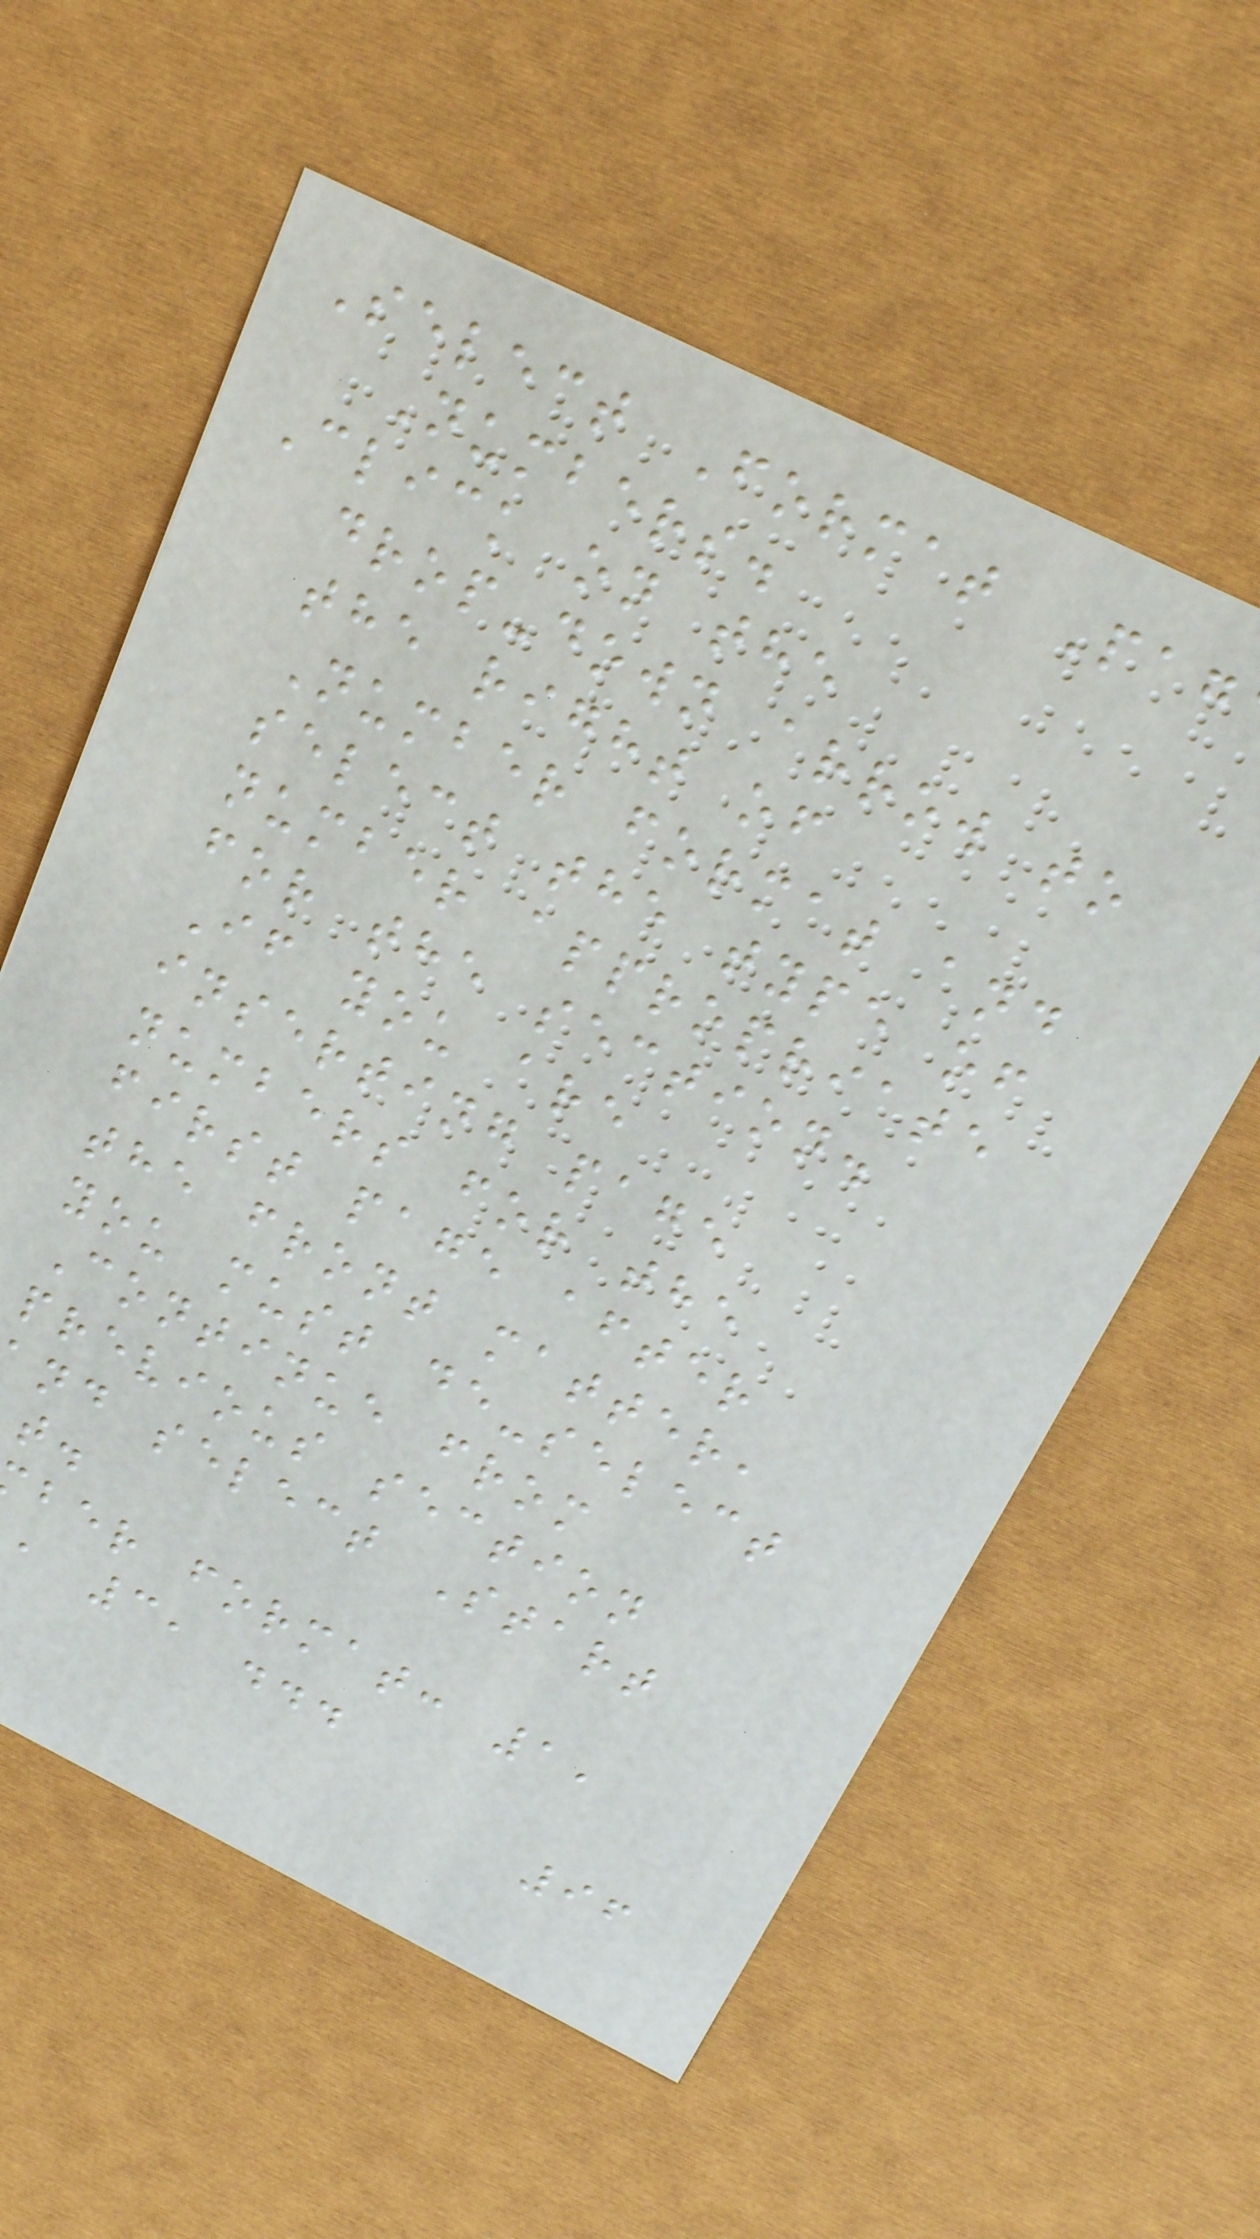Select Format Pag
Numbers.
Click on the
drop-down arrow to
the right of
Number format and
select the type of
number appropriate
for the section.
If you are
inserting page
numbers for the
first page after
the front matter,
you must de-select
Continue from
previous section
nd select Start
ber format: 1,
, 3, ...
96
